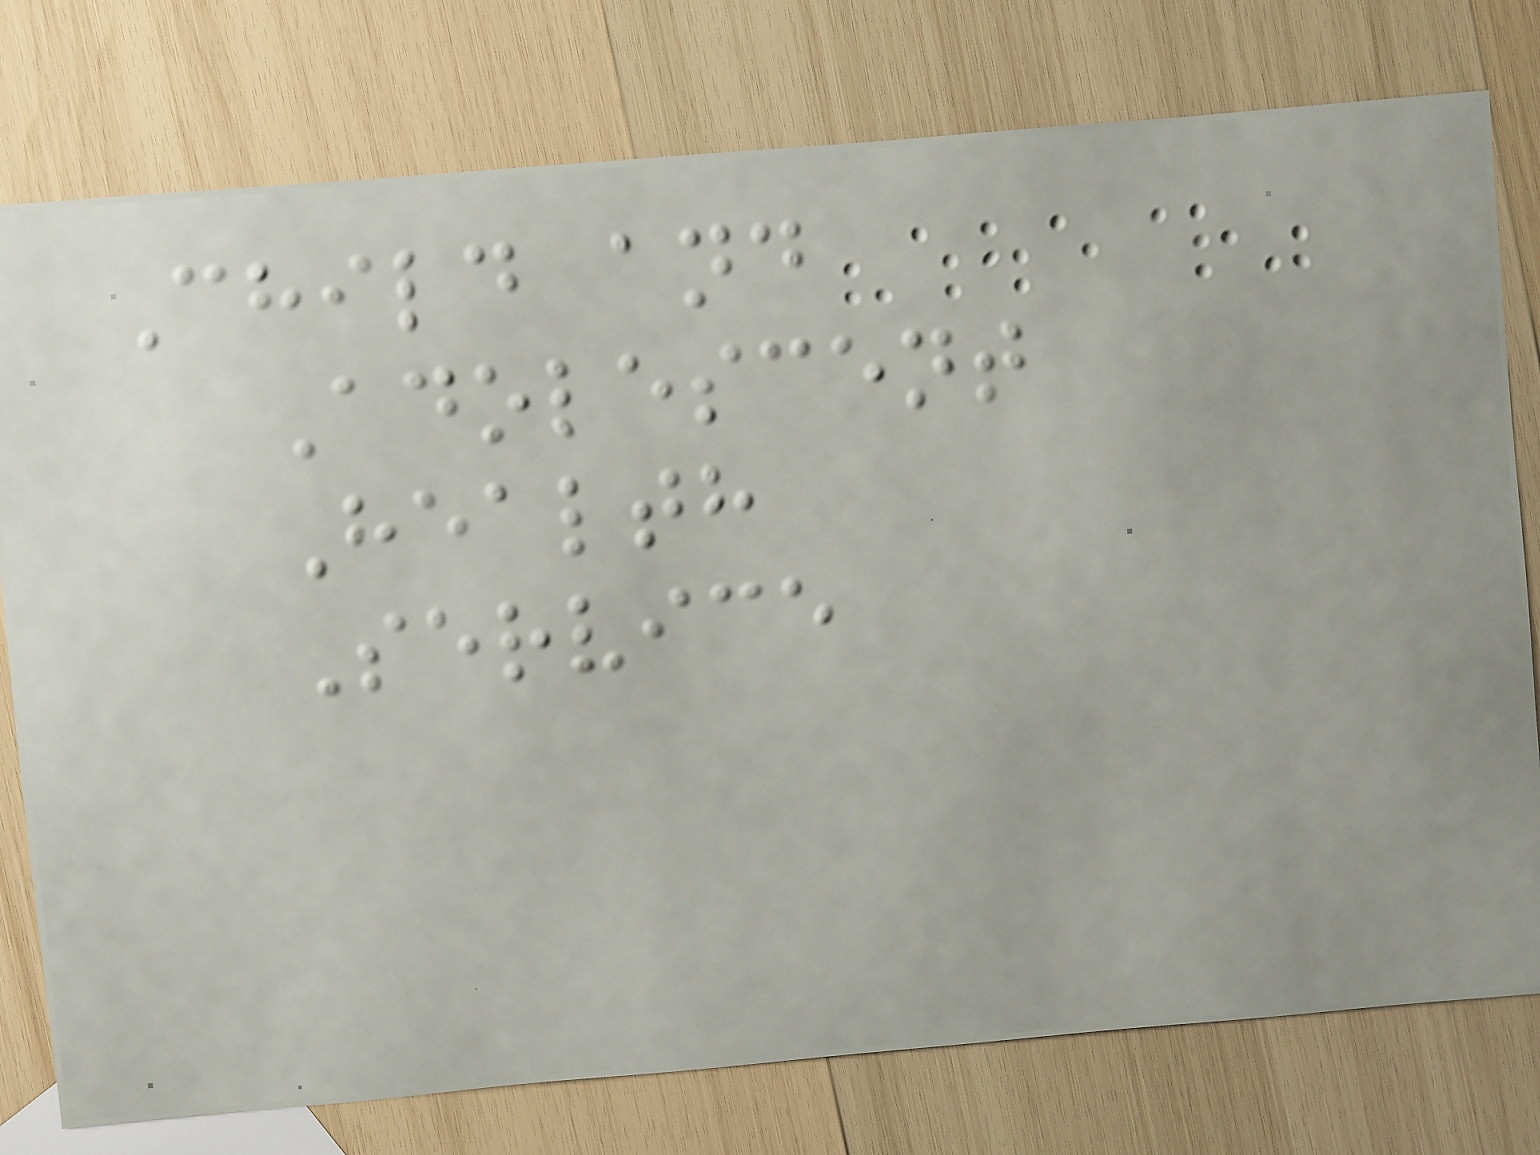Child and
Adolescent
Health
Service
